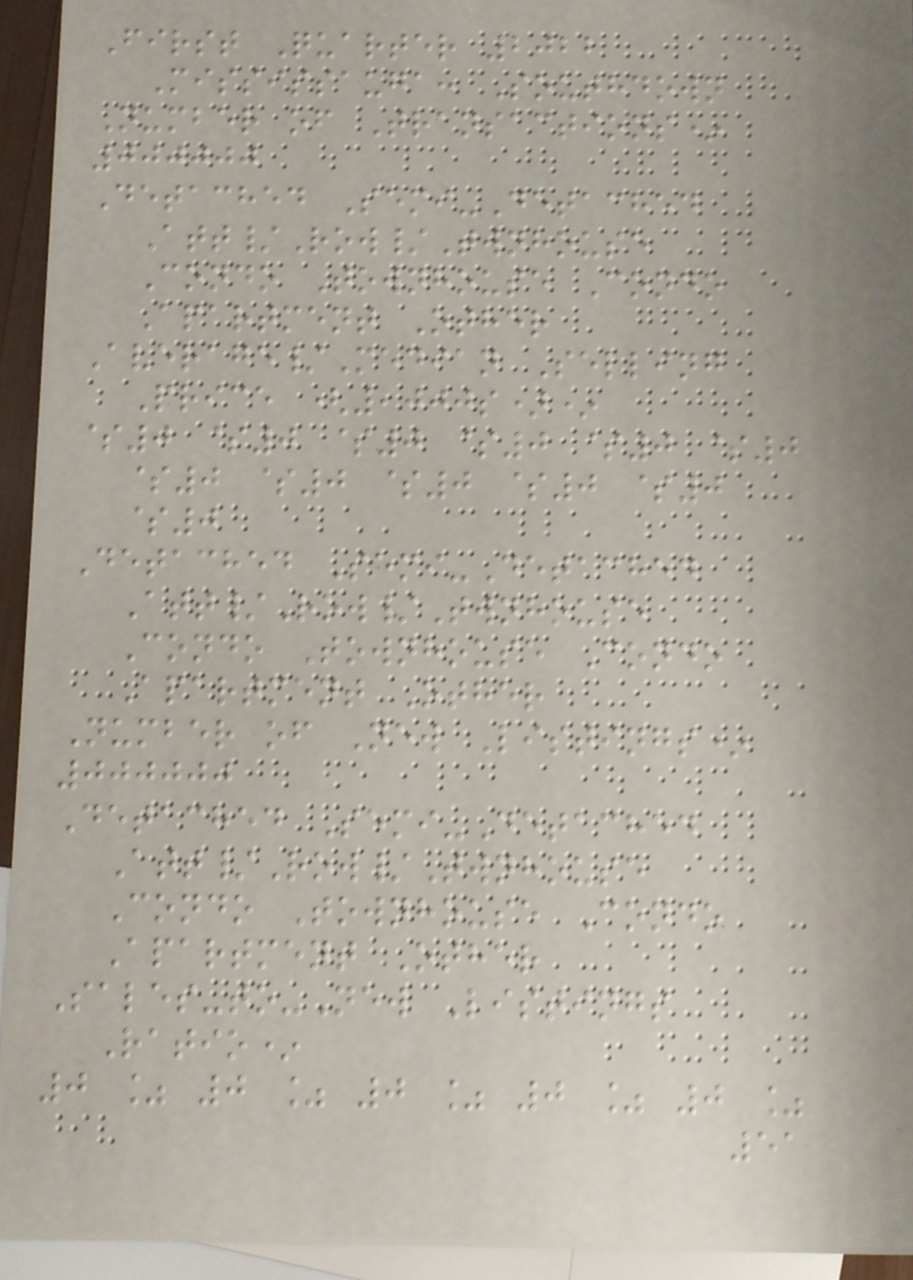First Quarter 2022
Mississauga: Southdown
Number of Transactions*
000000
Detached Semi-Detached
Att/Row/Twnhouse
Condo Townhouse Condo
Apartment Other
Average/Median Selling
Price (,000s)*
$0 $0 $0 $0 $0 $0
$0 $0 $0 $0 $0
$0
Detached Semi-Detached
Att/Row/Twnhouse
Condo Townhouse Condo
Apartment Other
Number of New Listings*
000000
Detached Semi-Detached
Att/Row/Twnhouse
Condo Townhouse Condo
Apartment Other
Sales-to-New Listings
Ratio*
0 % 0 % 0 % 0 % 0 %
51
